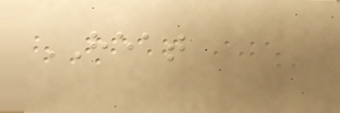HEAT
